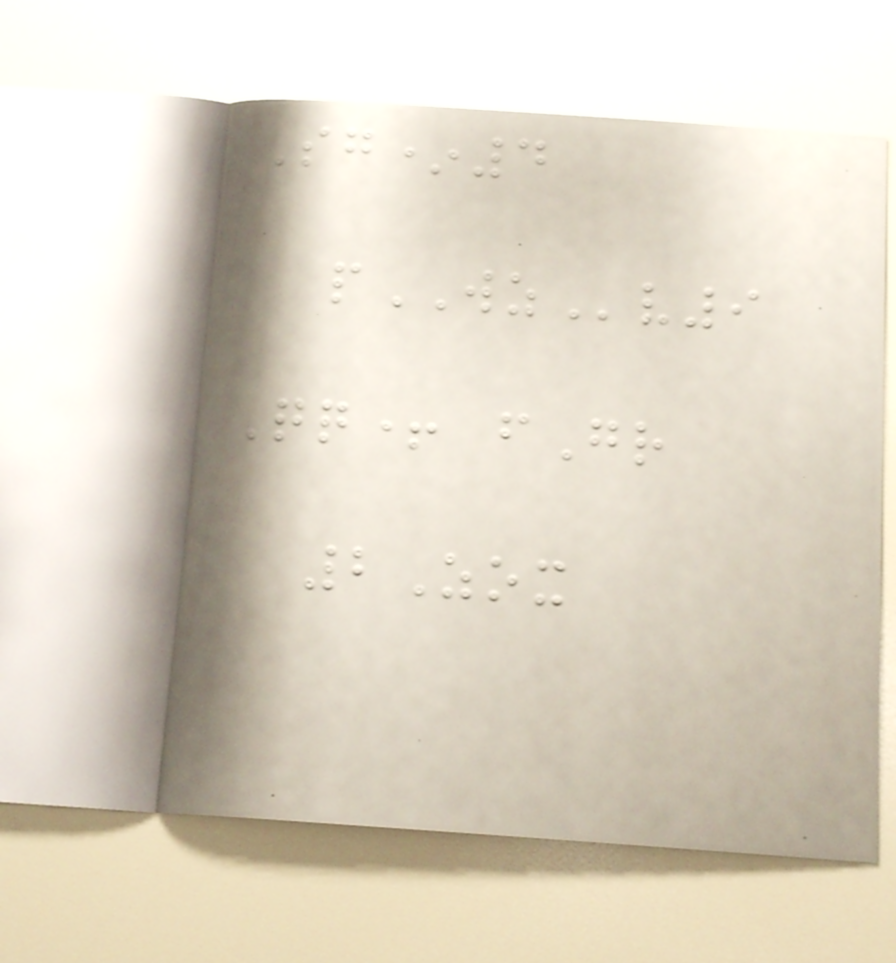Sg*4
pWZv9
Qq+ fGr
2Zox
